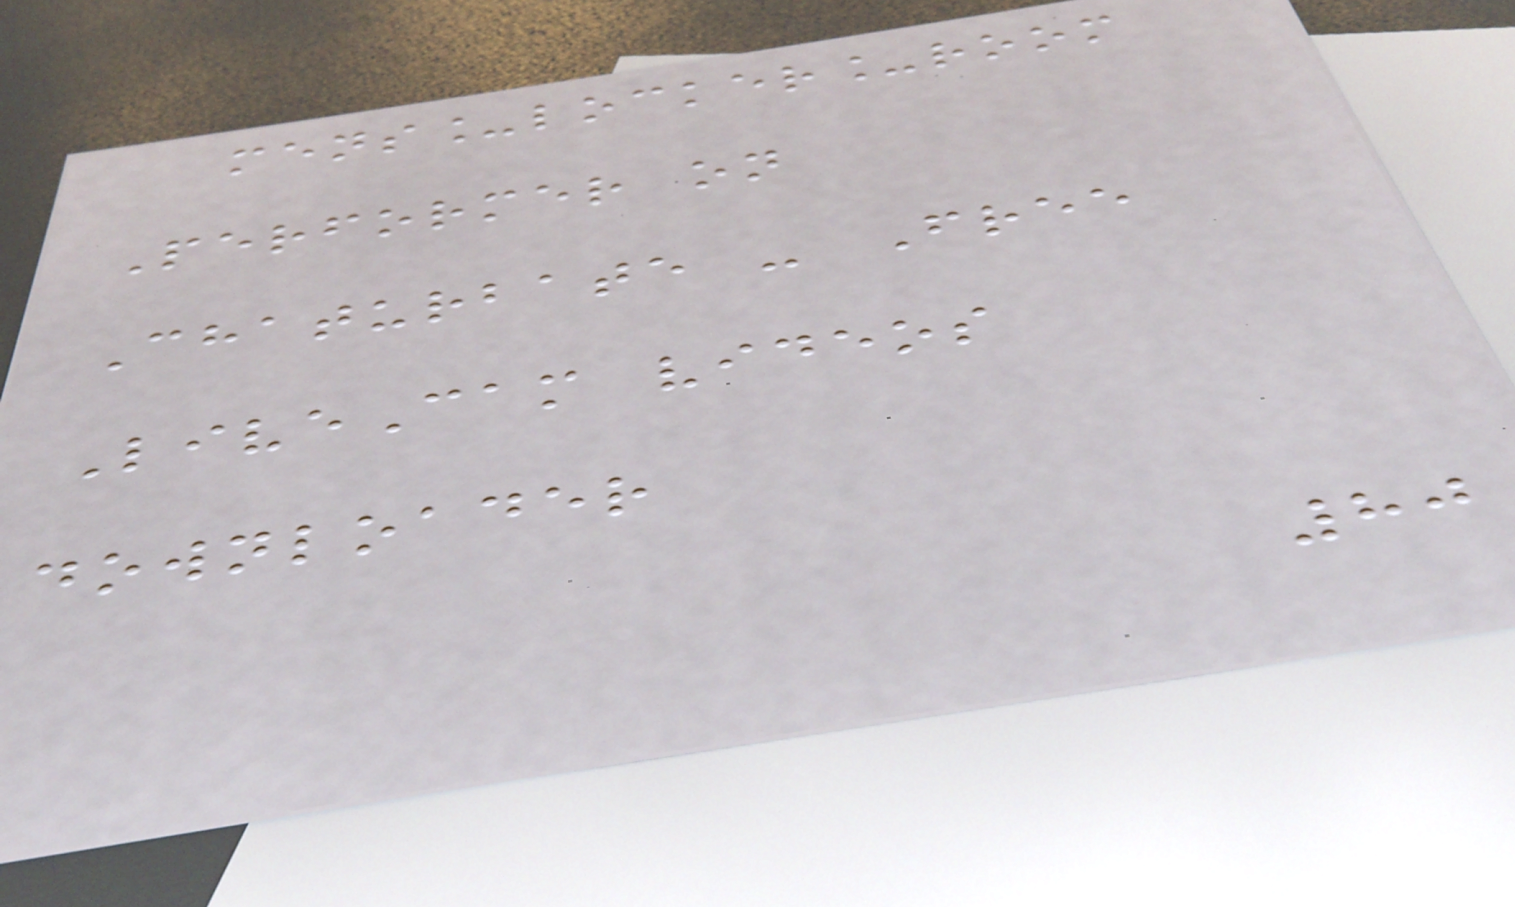mens_locker_room
Performer on
Chaturbate - Free
LiveCam videos
downloader
80
